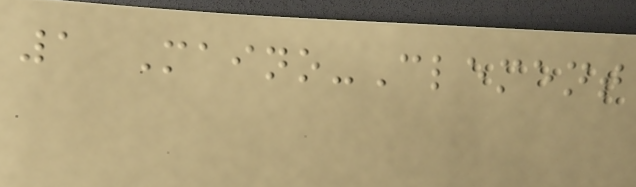1 Maino-Clement
